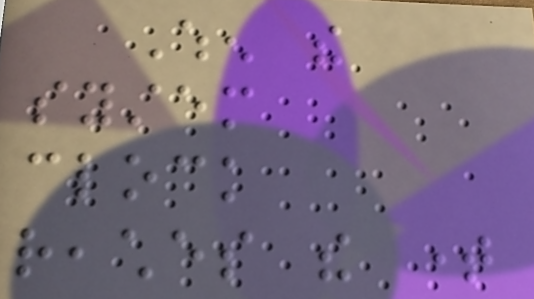When the
system
clock
reaches the time
